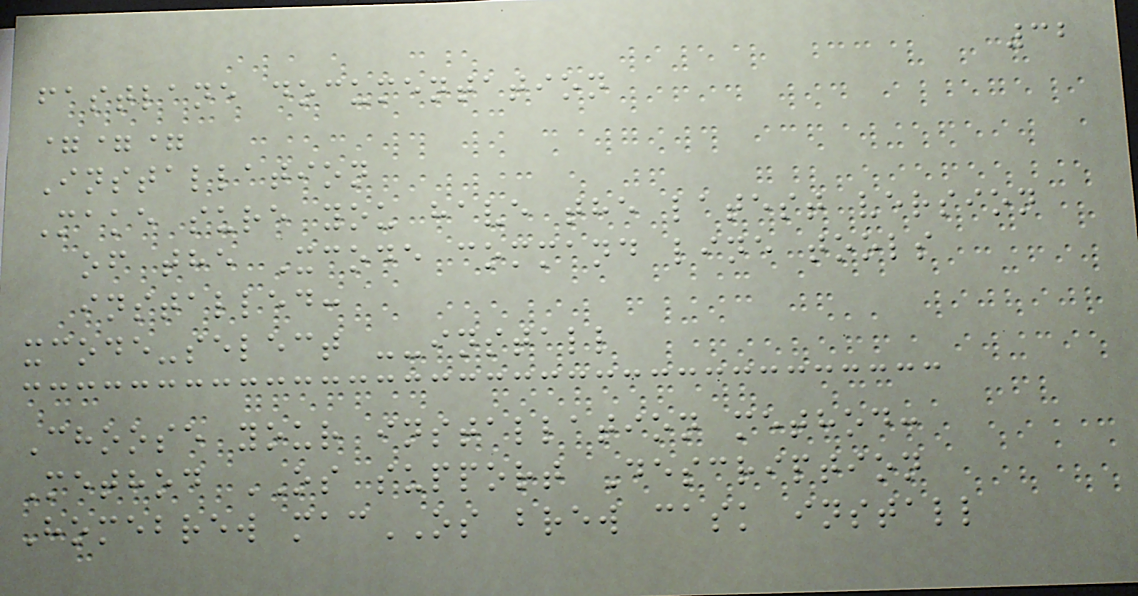32
fastlane documentation
===
Installation
Make sure you have the latest version
of the Xcode command line tools
installed:
xcode-select --install
Choose your installation method:
Method OS support Description
Homebrew macOS brew cask install
